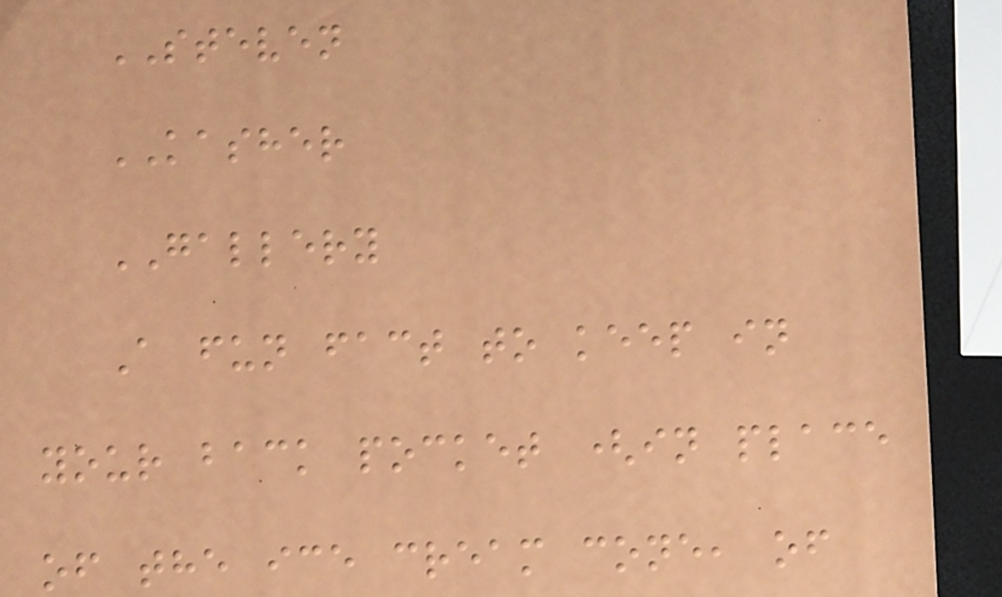STEVEN
KASHER
GALLERY
A fun fact to keep in
your back pocket (in place
of the ice cream cone, of
